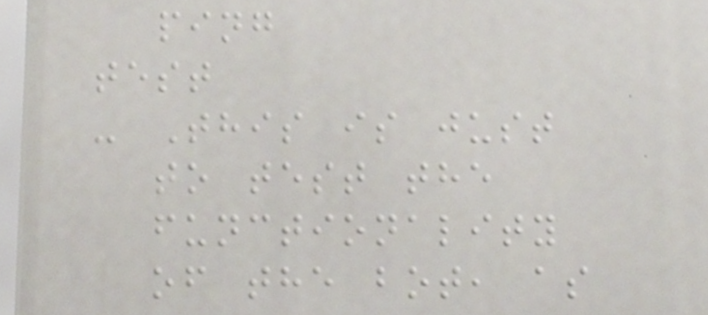ping
test
- This is just
to test the
functionality
of the bot, as
